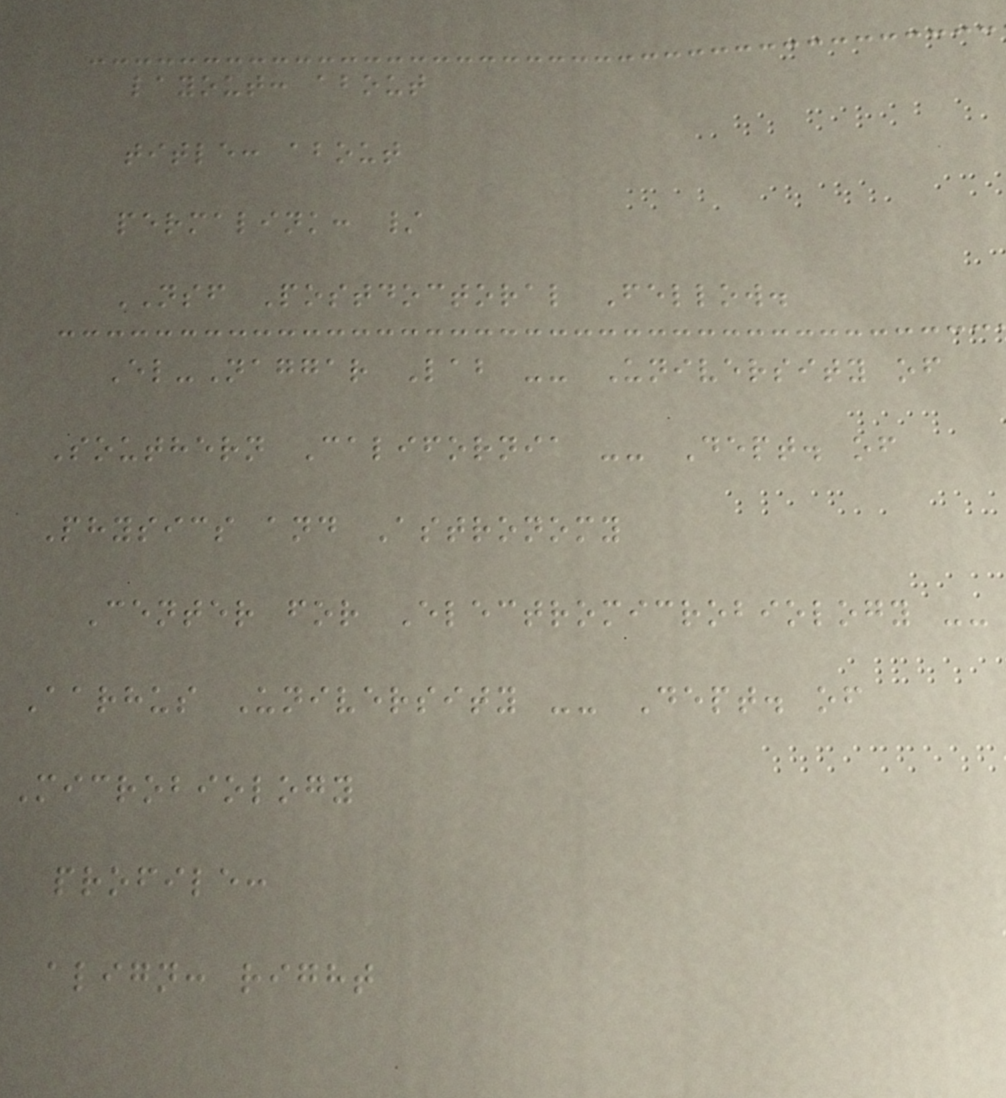layout: about
title: about
permalink: /
NSF Postdoctoral Fellow.
El-Naggar Lab -- University of
Southern California -- Dept. of
Physics and Astronomy
Center for Electromicrobiology --
Aarhus University -- Dept. of
Microbiology
profile:
align: right
